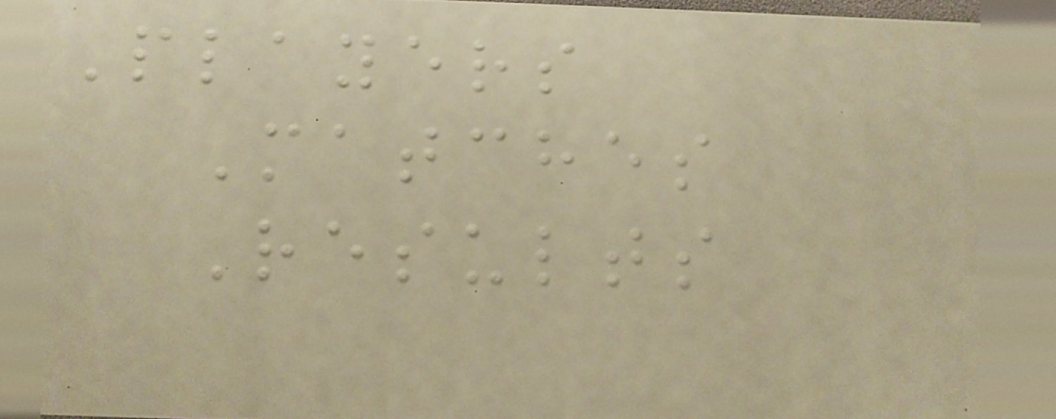Players
Matches
Results
